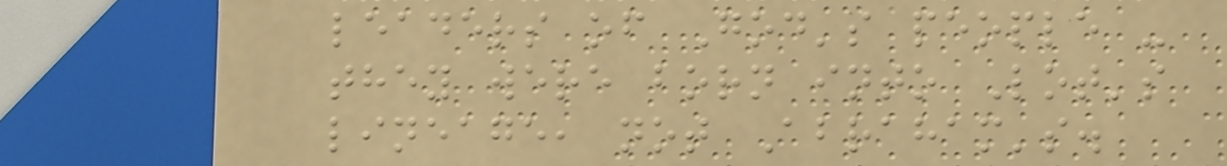leaders of God's people -
they were born into Lot's
lineage, not Abraham's.
